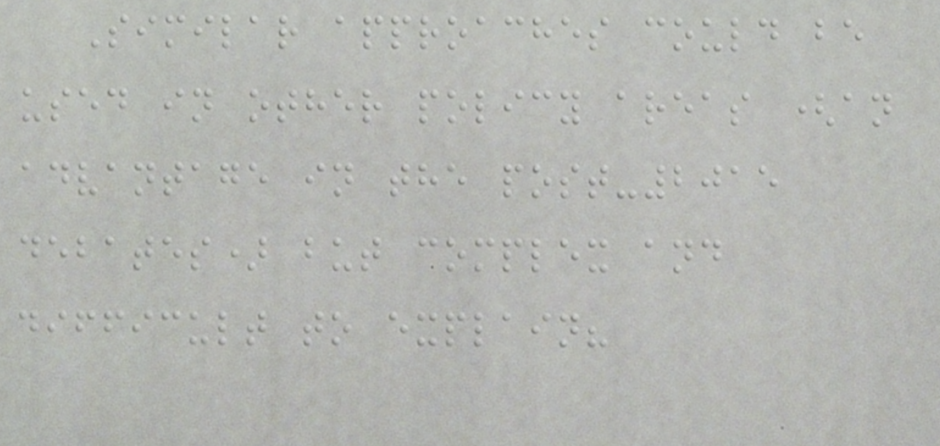Similar approaches could be
used in other policy areas (an
advantage in the post-2015
debates) but complex and
difficult to explain?
